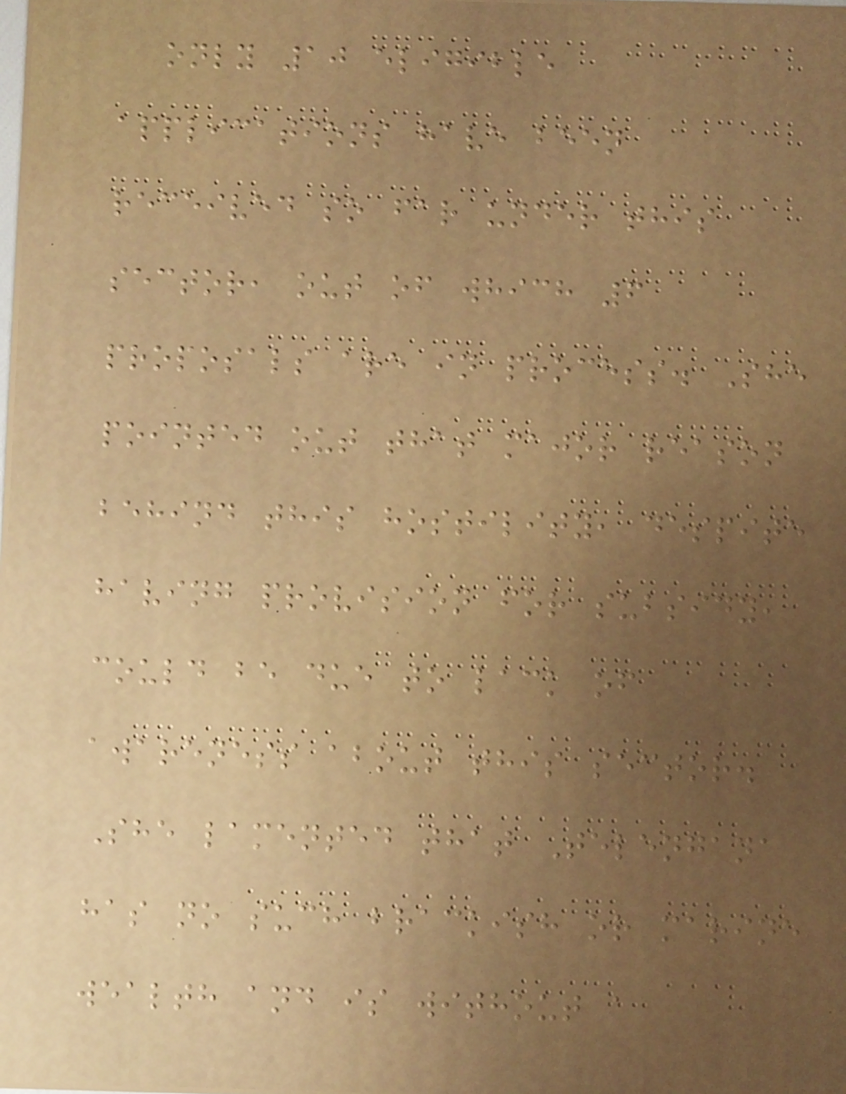only 10 eligible
applications have been
received so far under this
sector, out of which 6
proposals are in process. She
pointed out that major reason
behind this hostility, despite
having provision for subsidy,
could be due to lack of
awareness about this sector.
She lamented that Telengana
has no such brackish or marine
wealth and is without a
